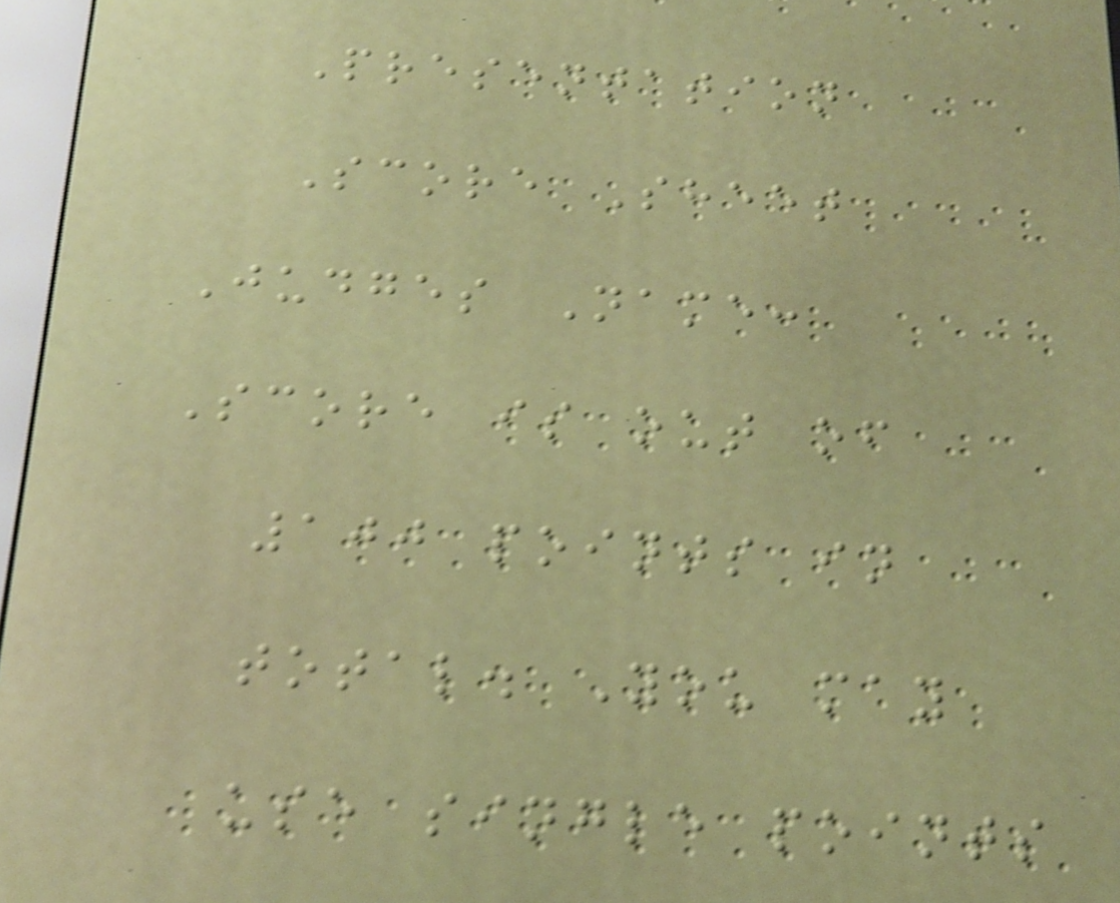Presentation
Score Sheet
Judges Name:
Score is out of
100 points in
total. You may
use single points
